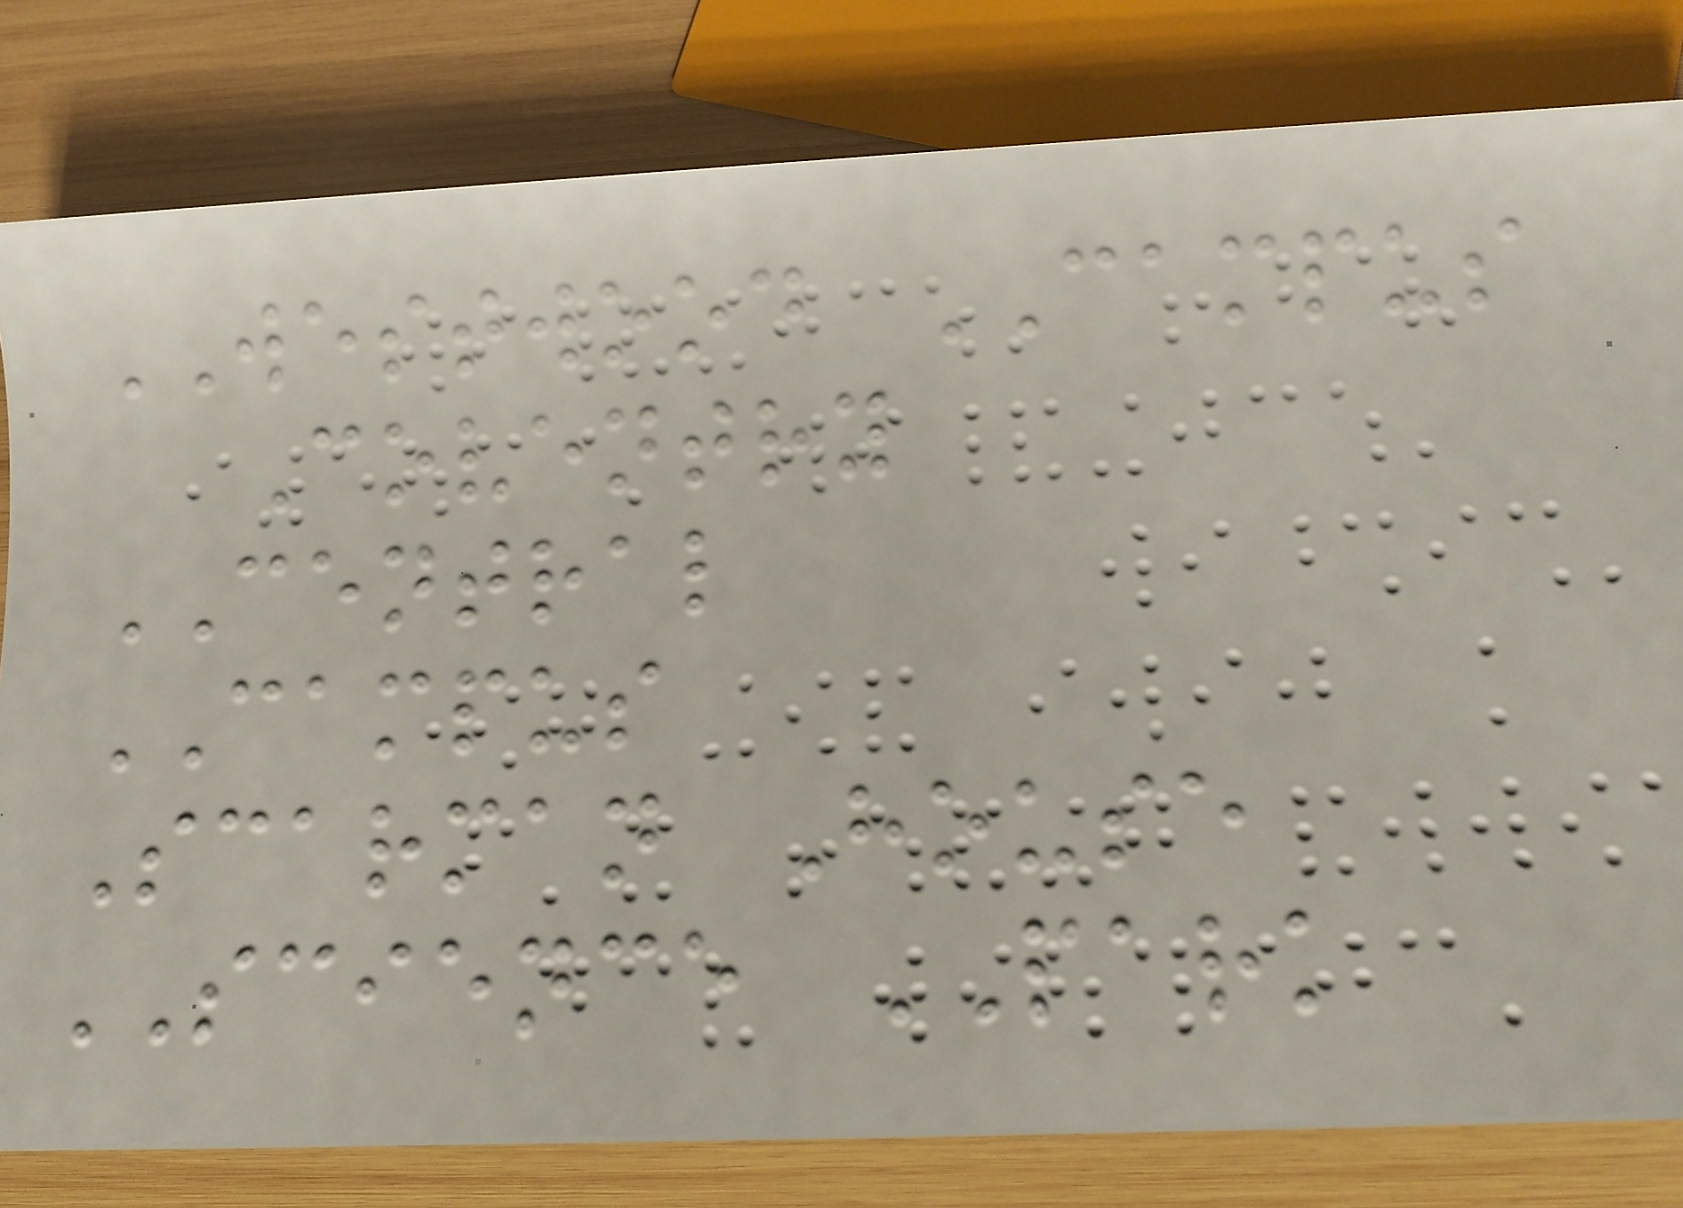WESTWOOD CAMPUS
Coventry
CENTRAL
CAMPUS
Scarman House
SCIENCE PARK
